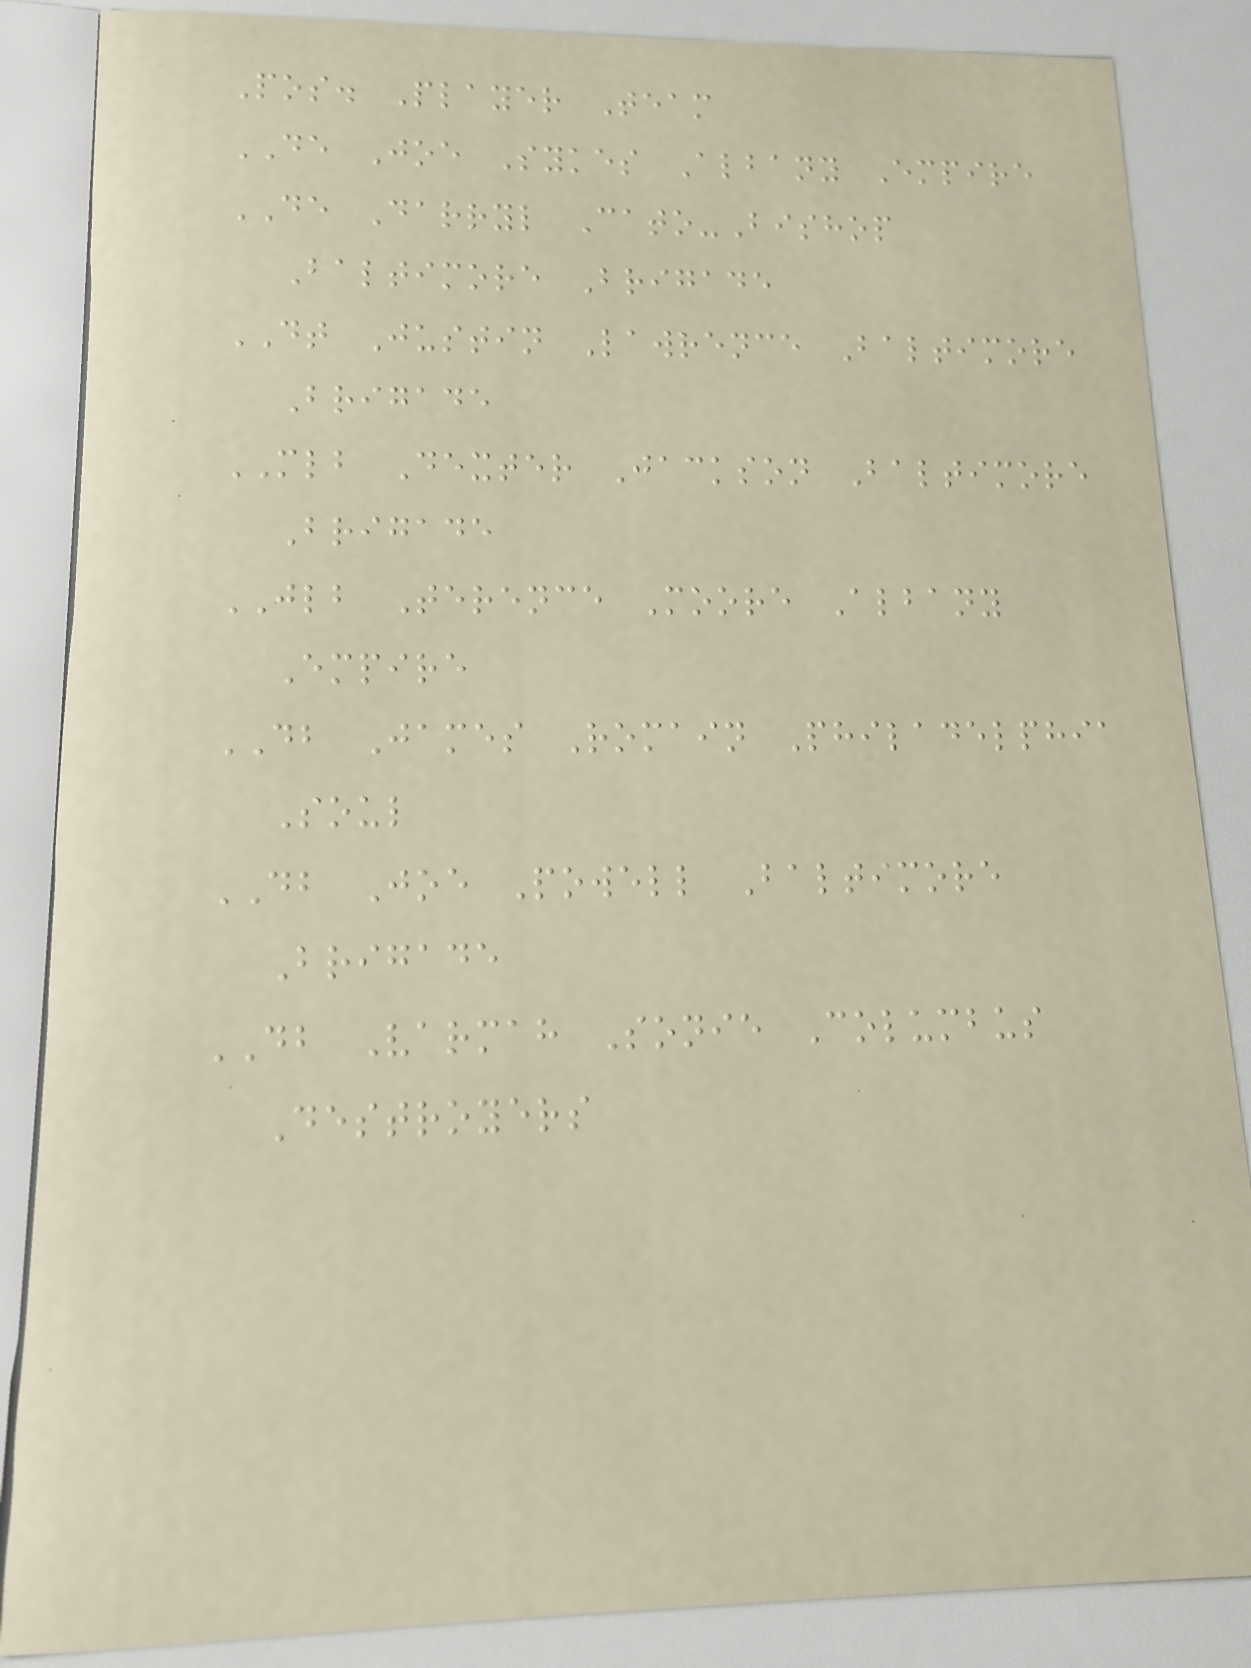Pos. Player Team
DE Joe Sykes Albany Empire
DE Darryl Cato-Bishop
Baltimore Brigade
DT Justin Lawrence Baltimore
Brigade
MLB Dexter Jackson Baltimore
Brigade
JLB Terence Moore Albany
Empire
DB James Romain Philadelphia
Soul
DB Joe Powell Baltimore
Brigade
DB Varmah Sonie Columbus
Destroyers
